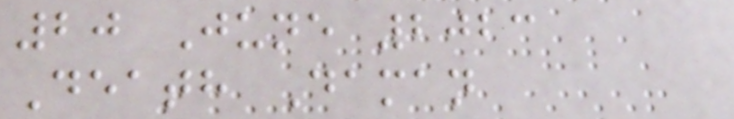20 June 2023
Death Daman
